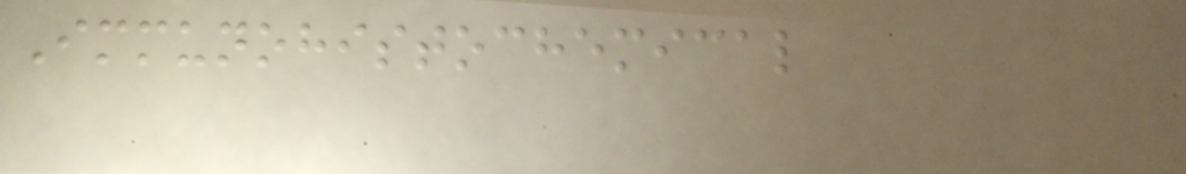Immunohistochemical
